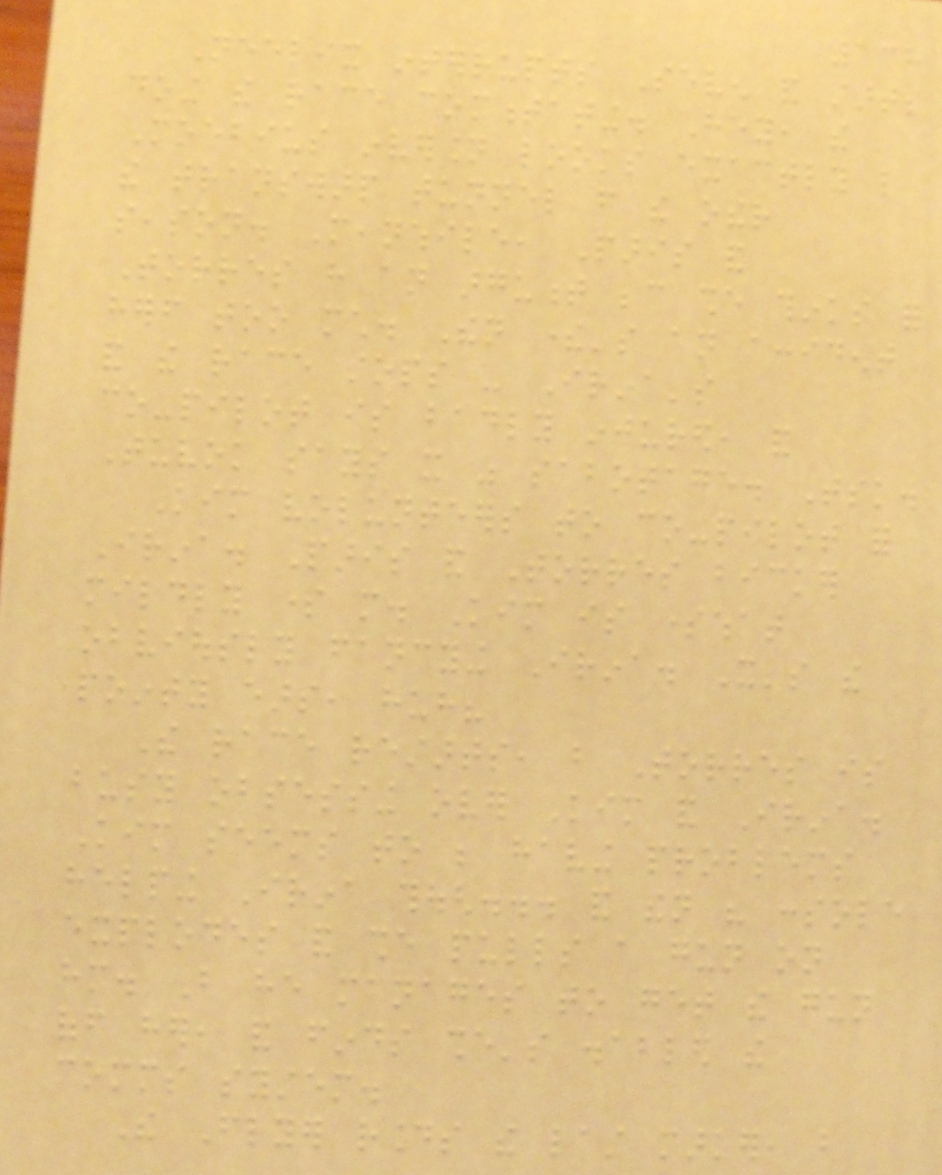138
Neelix interrupts Seven and starts
doing the race commentating. Hey, the
Moebius inversion looks exactly like
the transwarp tunnel from the other
season. Meanwhile, Paris and
Torres have an argument because she thinks for
herself too much. Then there's an accident
and the race stops - Irina's
co-pilot is badly injured, and
Tuvok says it was sabotage. Tsk.
Kim volunteers to co-pilot for
Irina. Paris and Torres bicker
mildly some more. Kim is somewhat
obviously fancying Irina. It's the
pointy ears, huh?
The race restarts, but Torres is
busy obsessing over Kim and Irina.
Kim seems to be having problems
helping Irina though... and then his console
explodes and she pulls a gun on
him. But he manages to get the gun
off her, and finds she's disabled the
comms system.
The Flyer rounds the last marker, but
